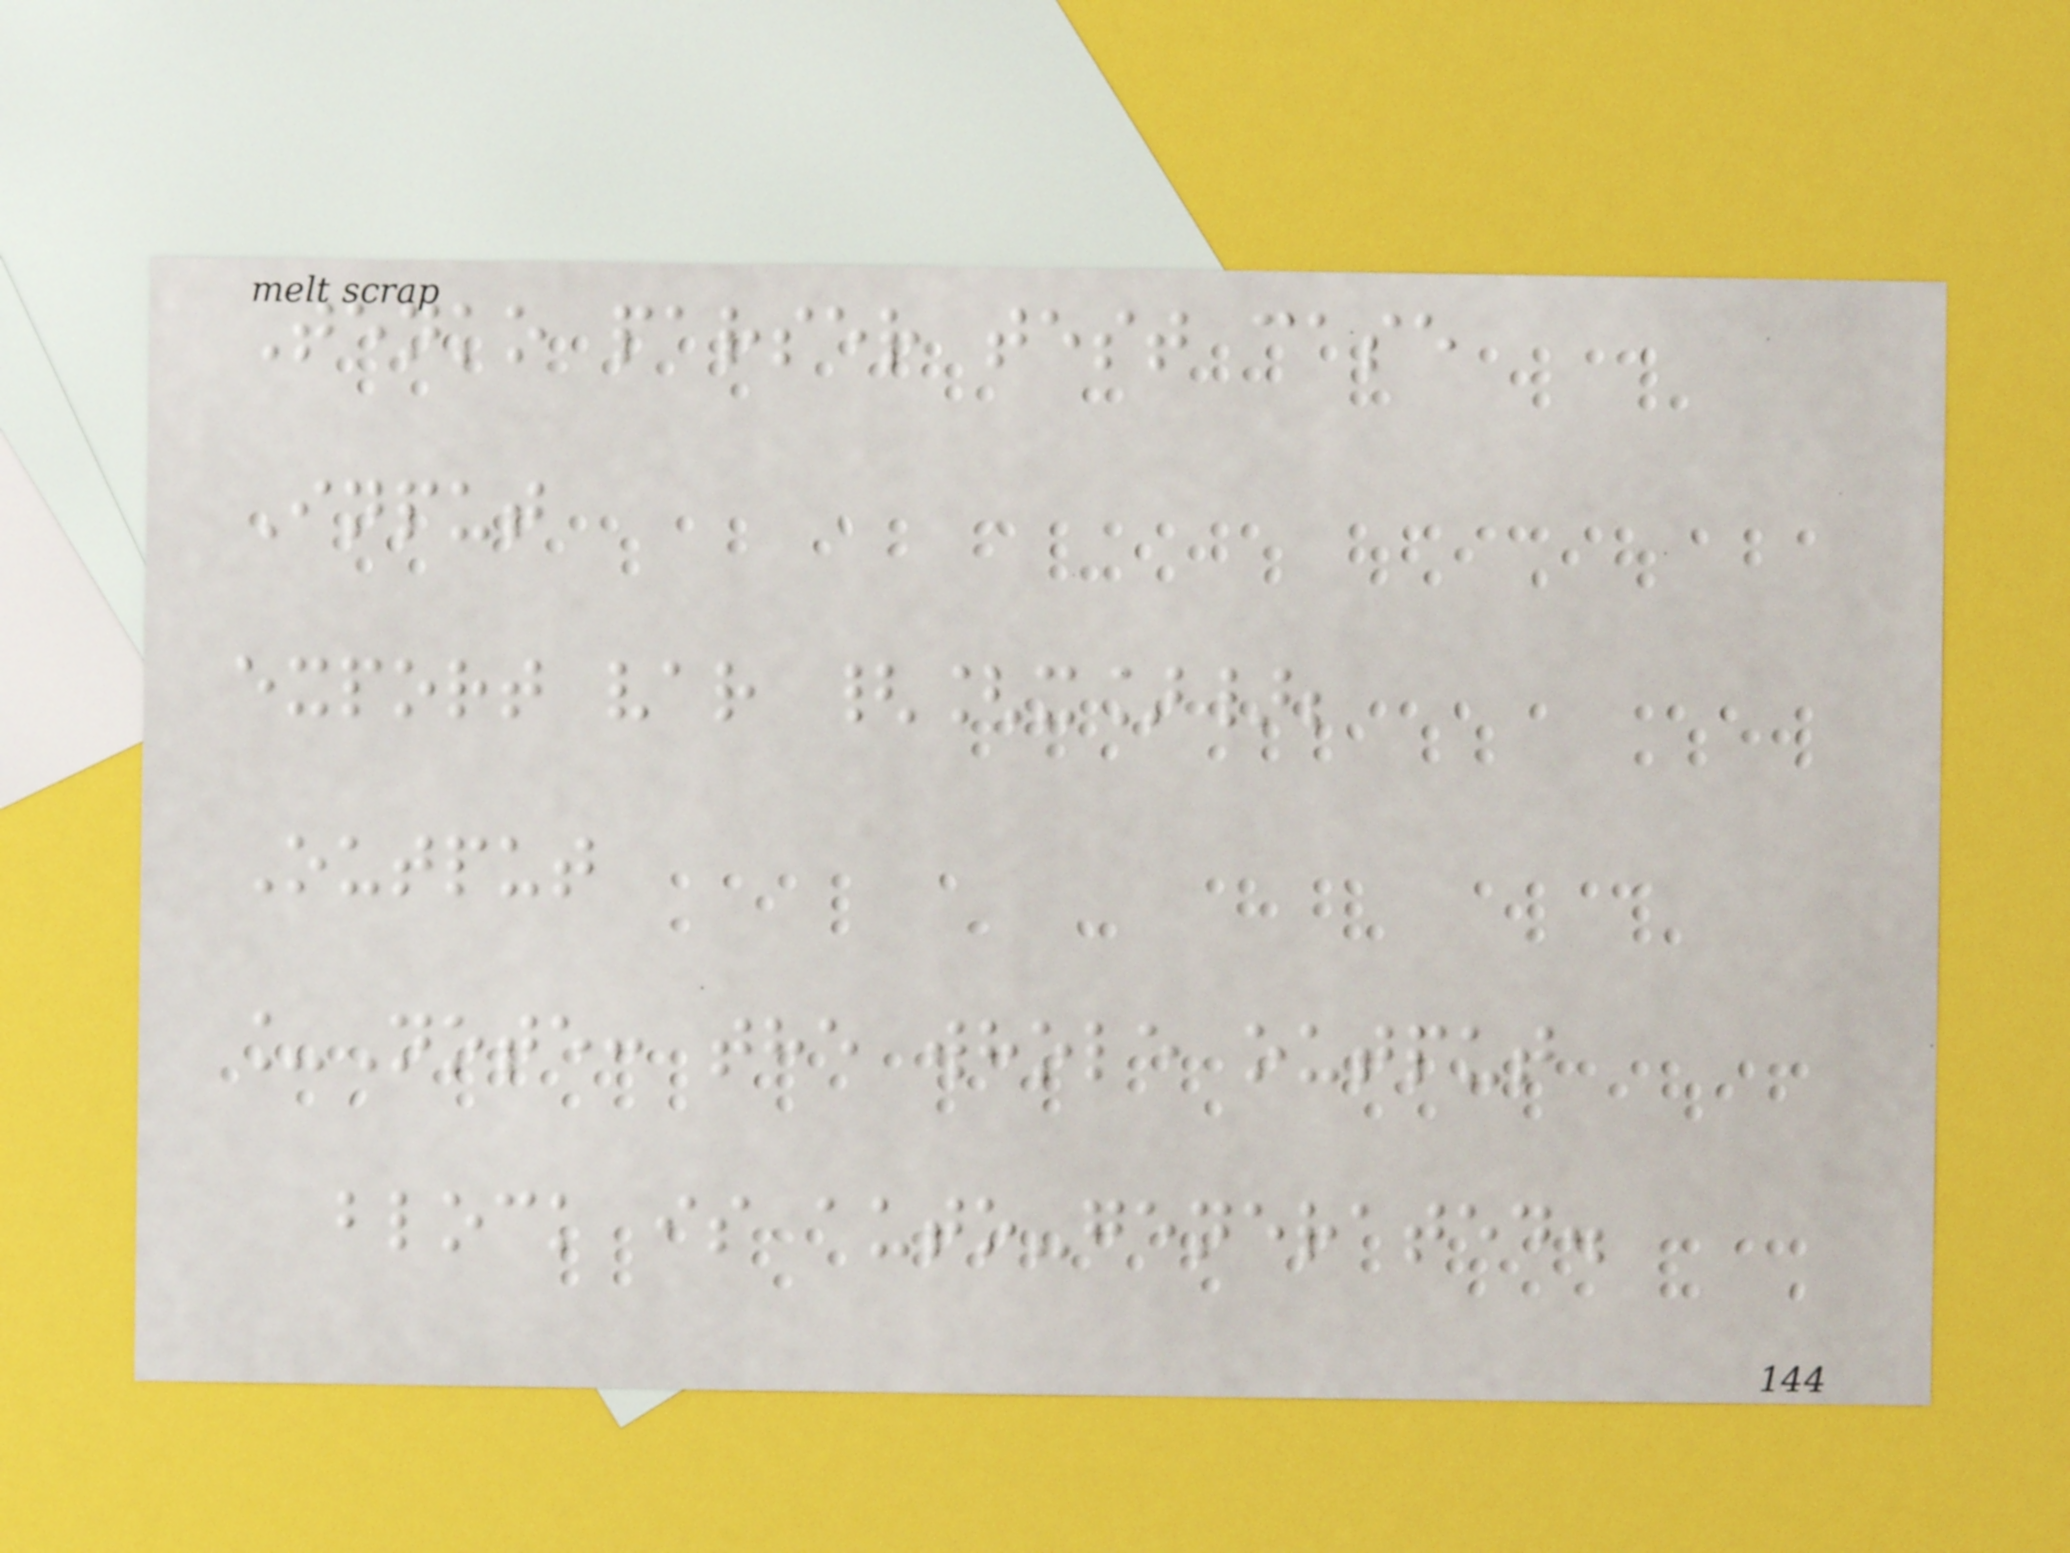Tenko parser test case
Input
export var {[x]};
Output
_Note: the whole output
block is auto-generated.
